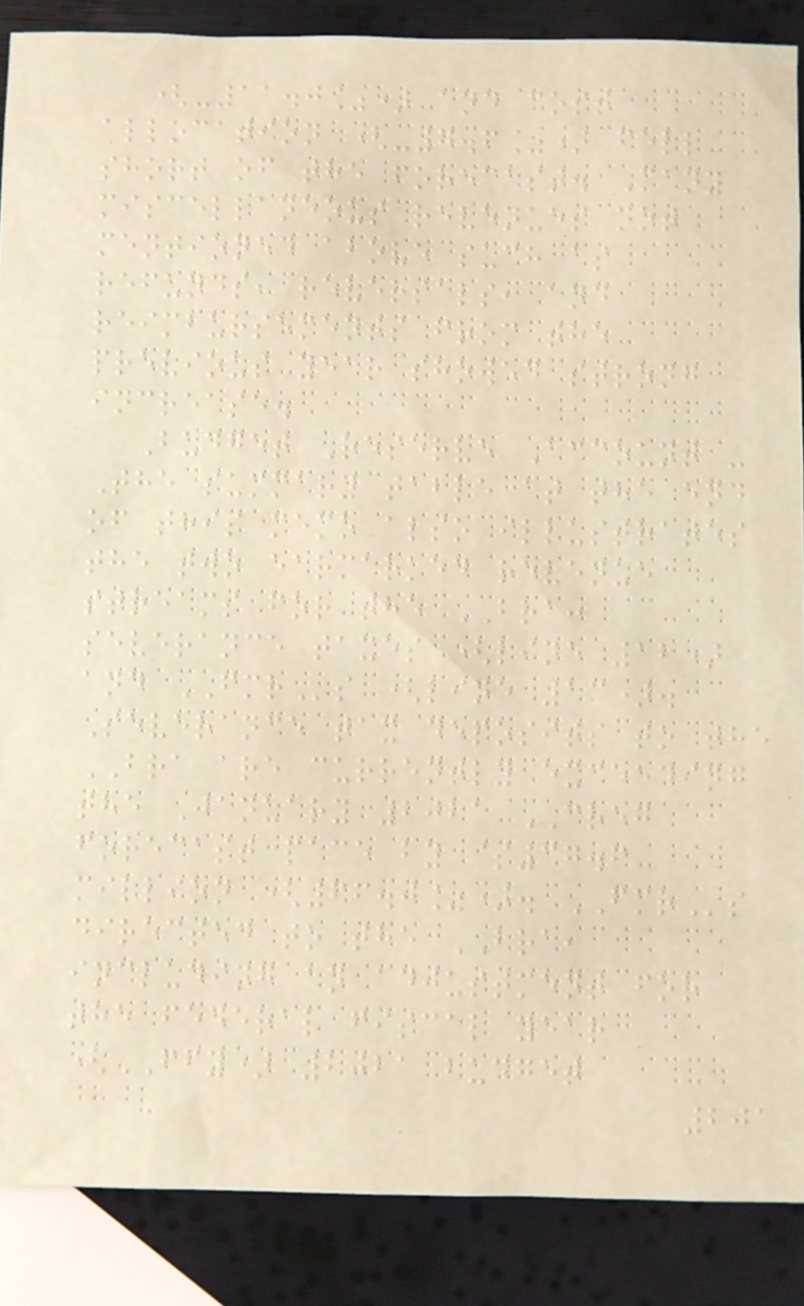(-11.0%) and cost
allocation (-7.6%) fell
short of the forecast. Many
miscellaneous revenues not
mentioned above such as
refunds, reversals, and
reimbursements from the
previous year showed strong
increase.
Budget Reserve Account -
The summary table at the end
of this memo also illustrates
the two earmarked revenue
streams for the BRA:
severance taxes (line 12)
and FMRs (line 13).
Severance tax deposits to the
BRA are currently exceeding
the January 2021 CREG
forecast pace by $37.6
million (66.0%). FMRs
directed to the BRA,
including an adjustment for
the federal fiscal year
(FFY) 2021 budget
201
